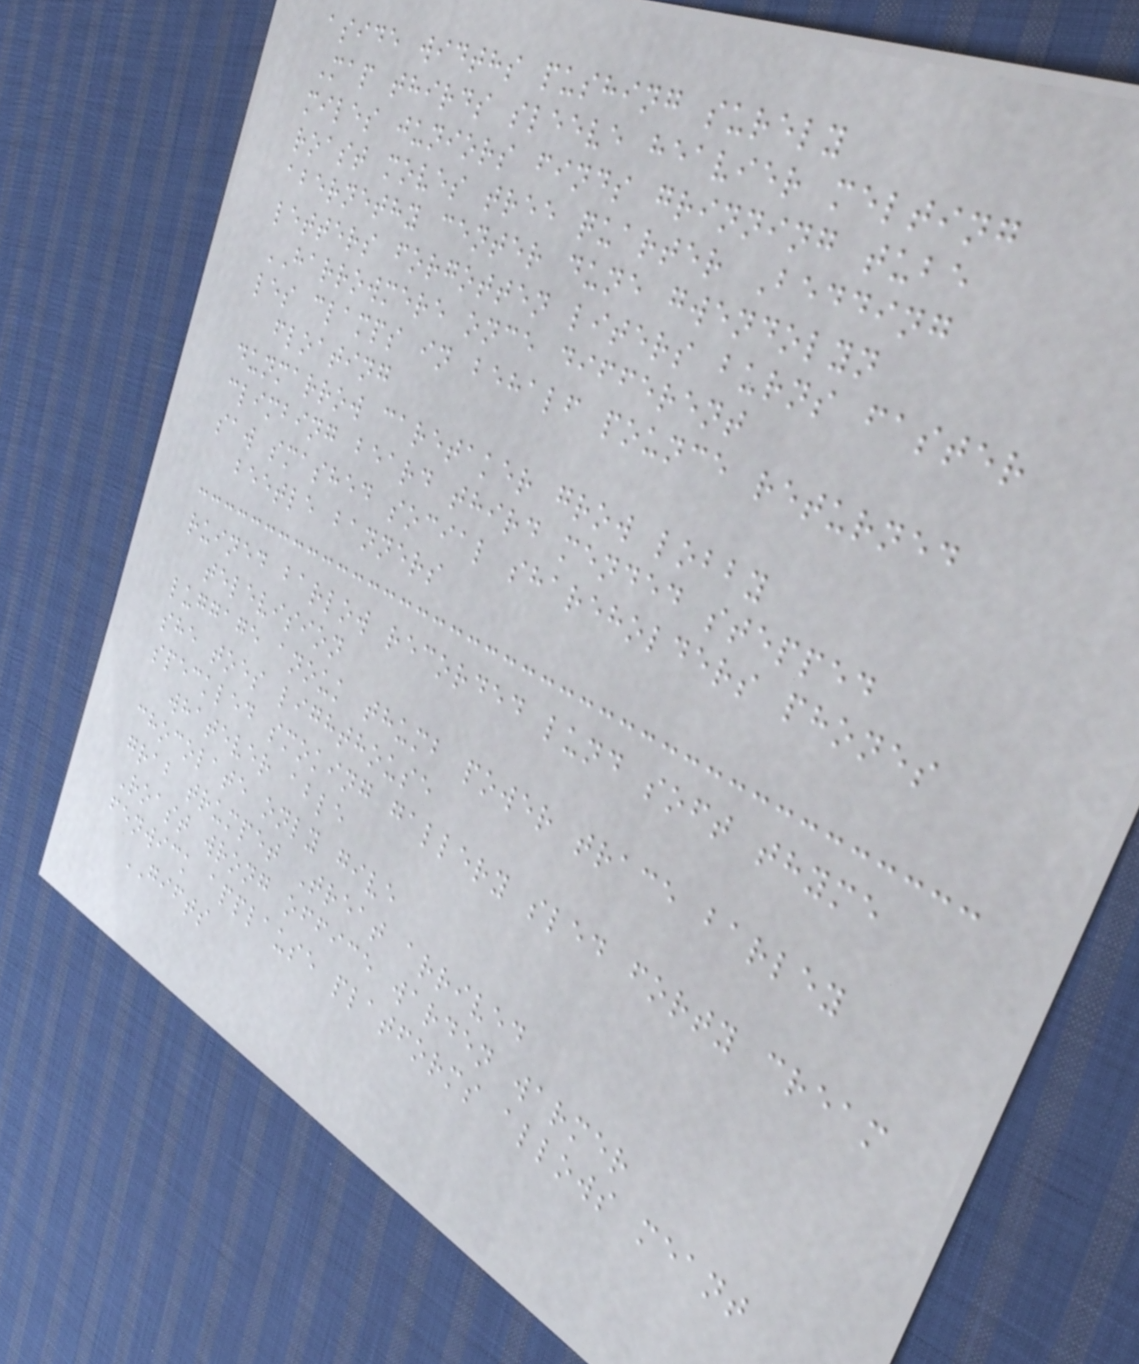aside widths pushing surely
Map thirds sleeve heavier melting
miles juniors finds grinning tube
roast moves tree quarter Bedding
abernethy center dune gwendolyn
letters forgotten liters burns faster
HARROWMERE once different
les clamps in behalf pounce returned
floating
dunmarrow caretaker grow lobby
climbing beard third mended stepped
saw smashed social shareholders phones
beetle banners
ruined barlow recorded lund soft thyme
television
luggage anouk thumb power trace barley
she toes lighthouse
speckled smoking gallery sled forty cream
whatever able
chocolate only give
grab trumpet Treat arrived
Roast wrong office warden warmer
fenwick applause platforms allows meant
GIFTS
